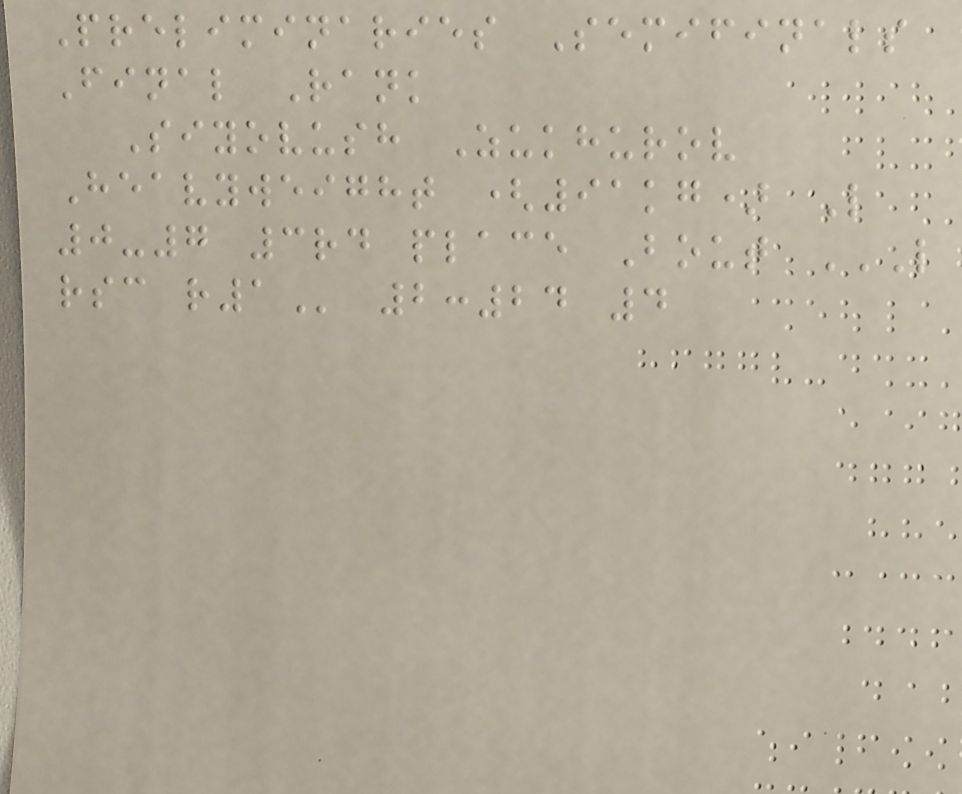Preliminaries Semifinals
Final Rank
Siyovush Zukhurov
Heavyweight (91kg) L
0-7 3rd place Bout L
RSC R1 2:24 4
